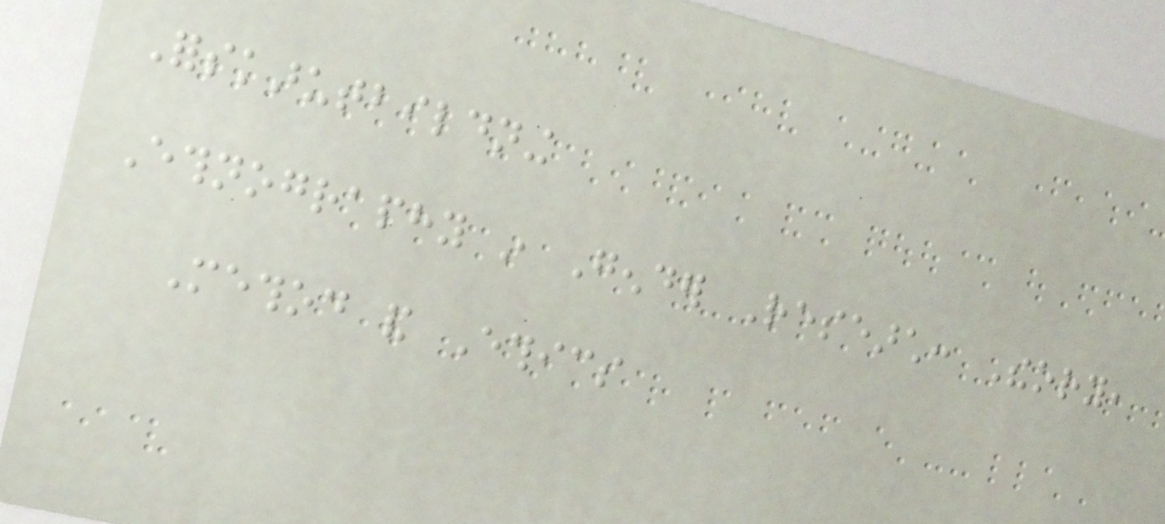Forskarutbildning
Ethnography in Gender Research: Theory,
Method and Ethics
